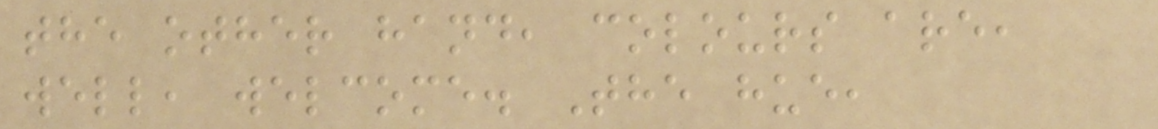the other hand, colours are,
well, welcome. The hue,
